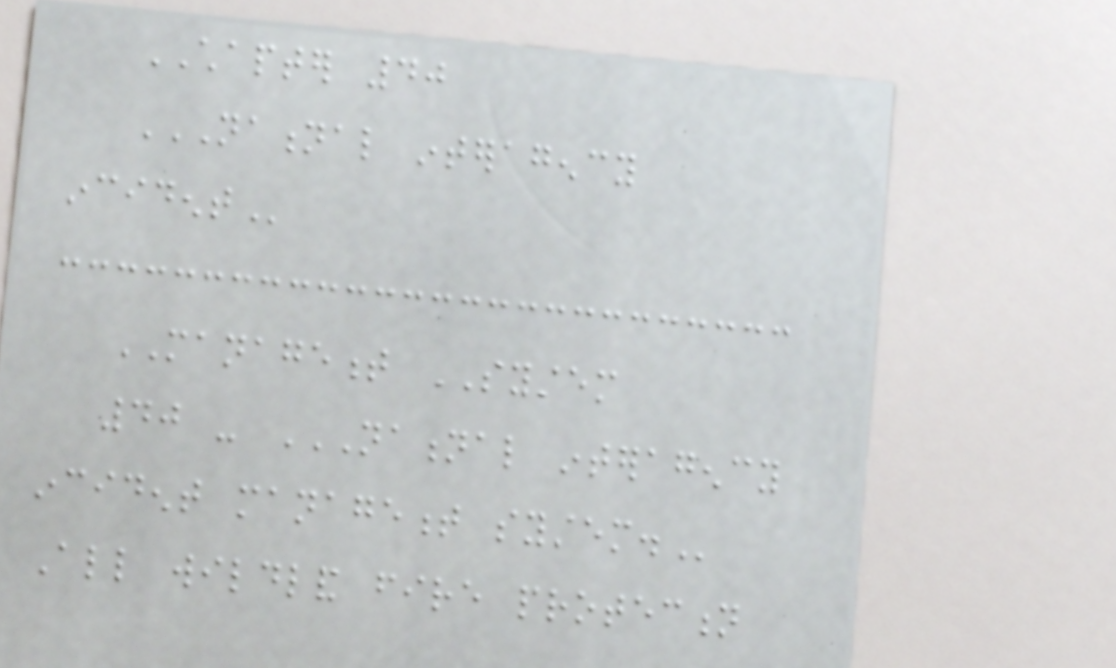CHAPTER 40
NATIONAL INTERAGENCY
INCIDENT
MANAGEMENT SYSTEM
40 - NATIONAL INTERAGENCY
INCIDENT MANAGEMENT SYSTEM.
All wildland fire protection
